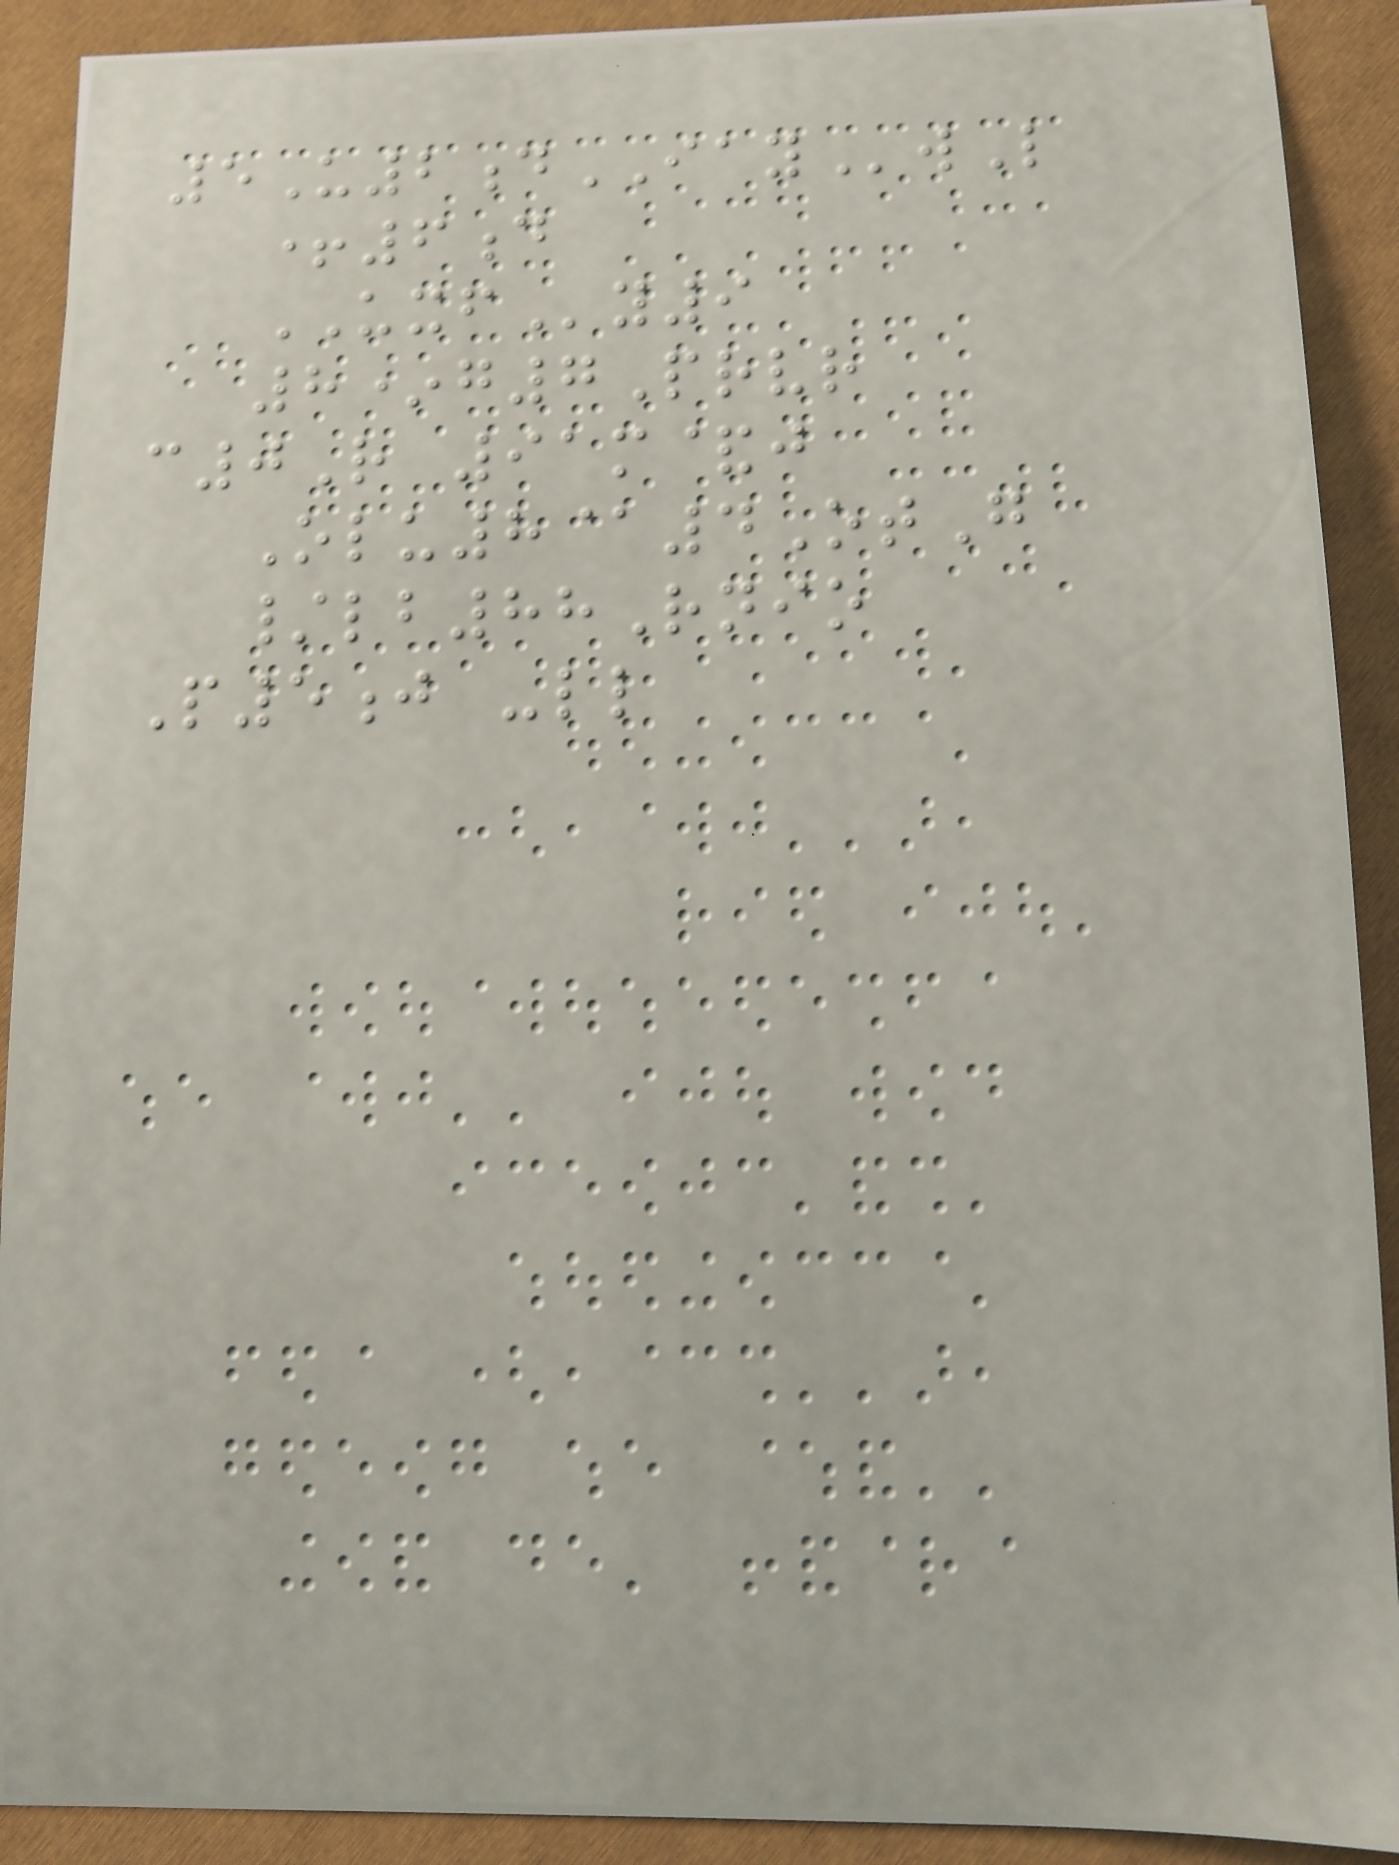5U2dIAYwL
+6d
UXFy9
8*g7Prvr
c0R 91m&j
Olu8@4OtG
/lb88Rnio
P5j -ll
